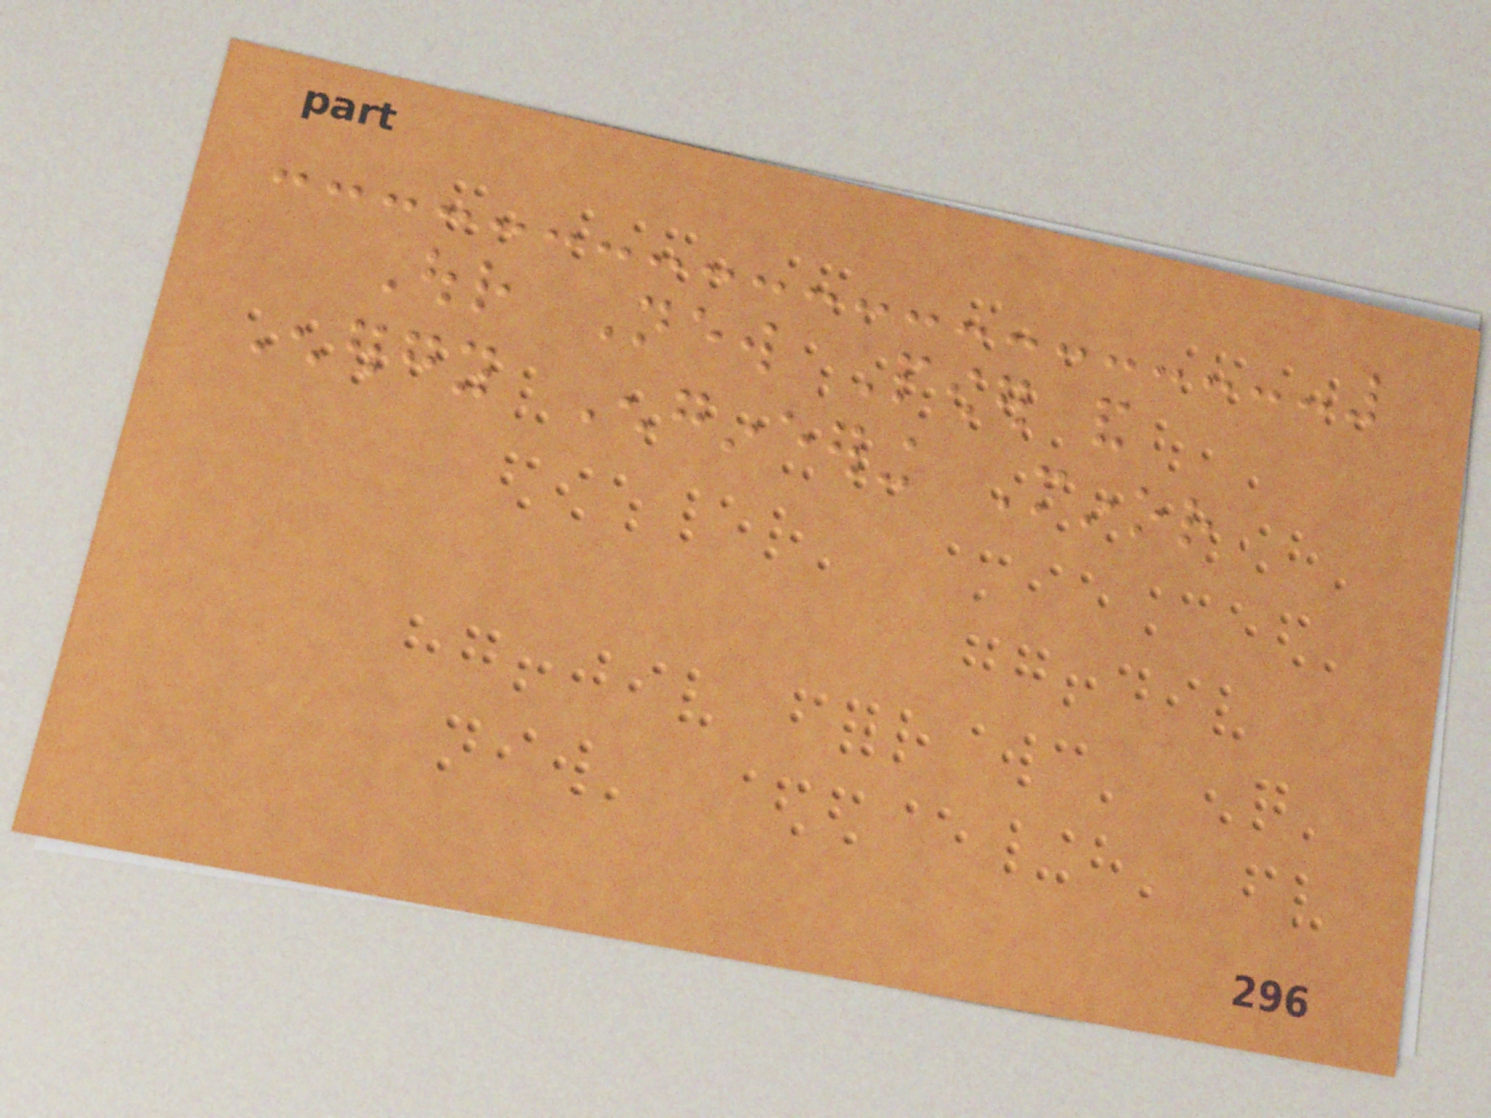Our New Power and
Energy Engineering Minor
